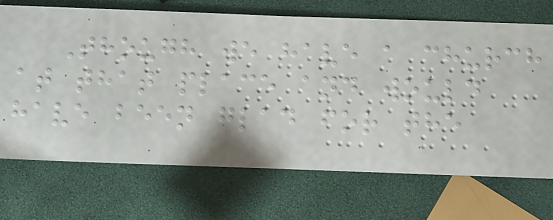Though we have a church
at that place and would
have been glad for the
